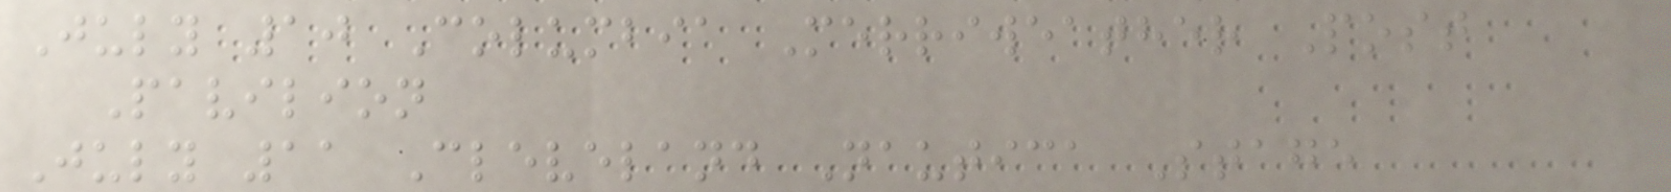July 10 Columbia Merriweather Post
Pavilion
July 11 Cleveland Nautica Stage
